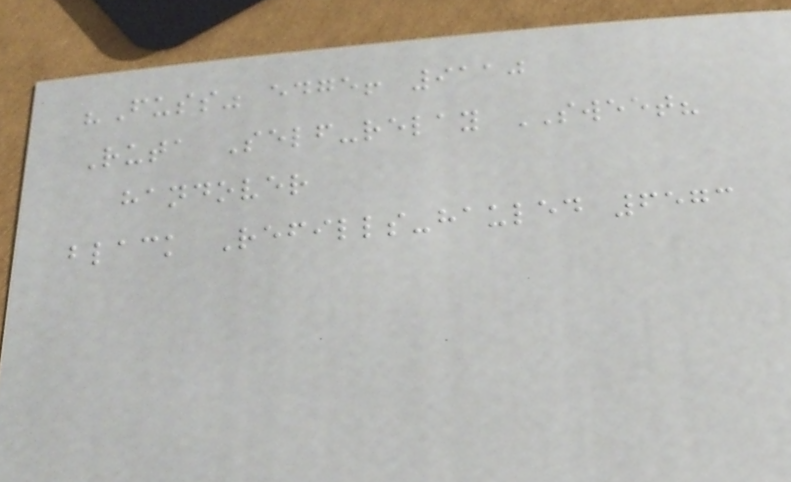"Fuss" edge! 9110
Ruta Self-relay SWEET?
handover
black Refills-hauled 6573
